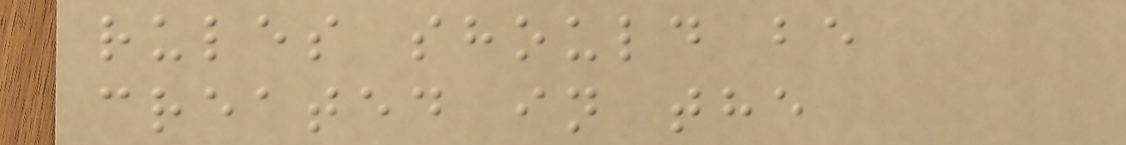rules should be
created in the
